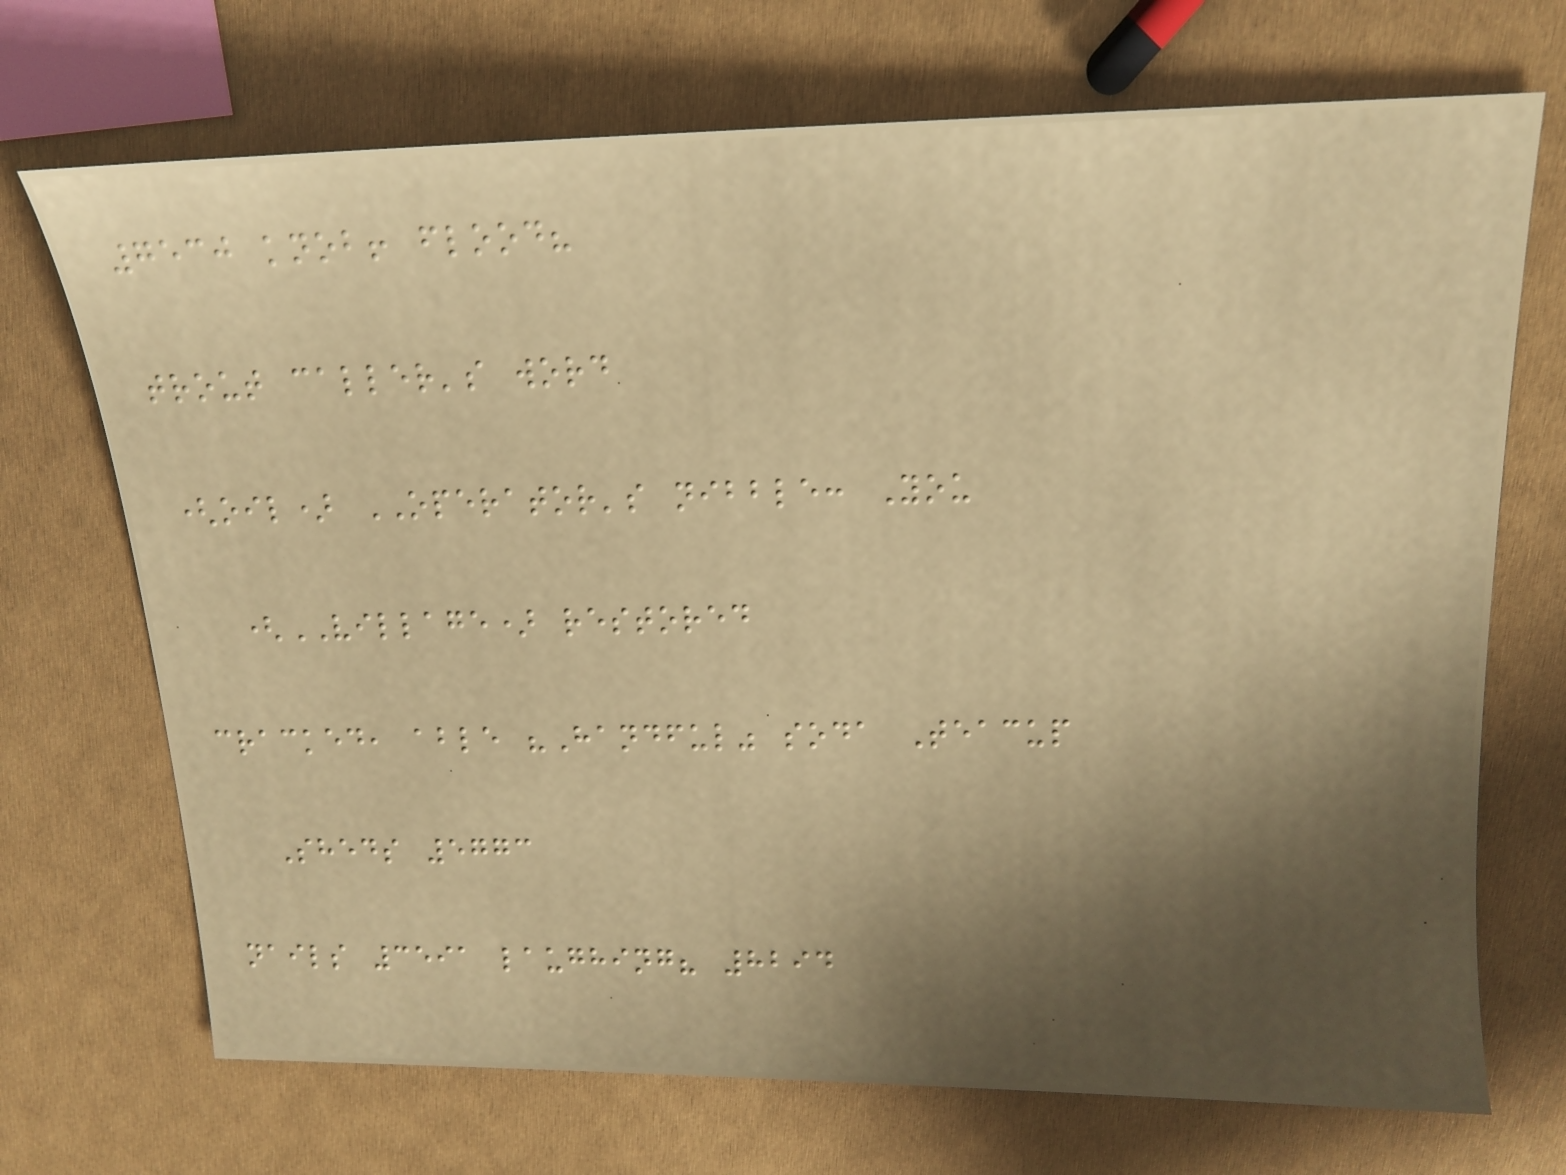7530 knob! flood?
trout caller's word
(oil) OPERATOR's nibble: You
(VILLAGE) restored
cracked, able "Handful" soda Teacup
Sheds 5773
nails 3591 laughing? 8294
